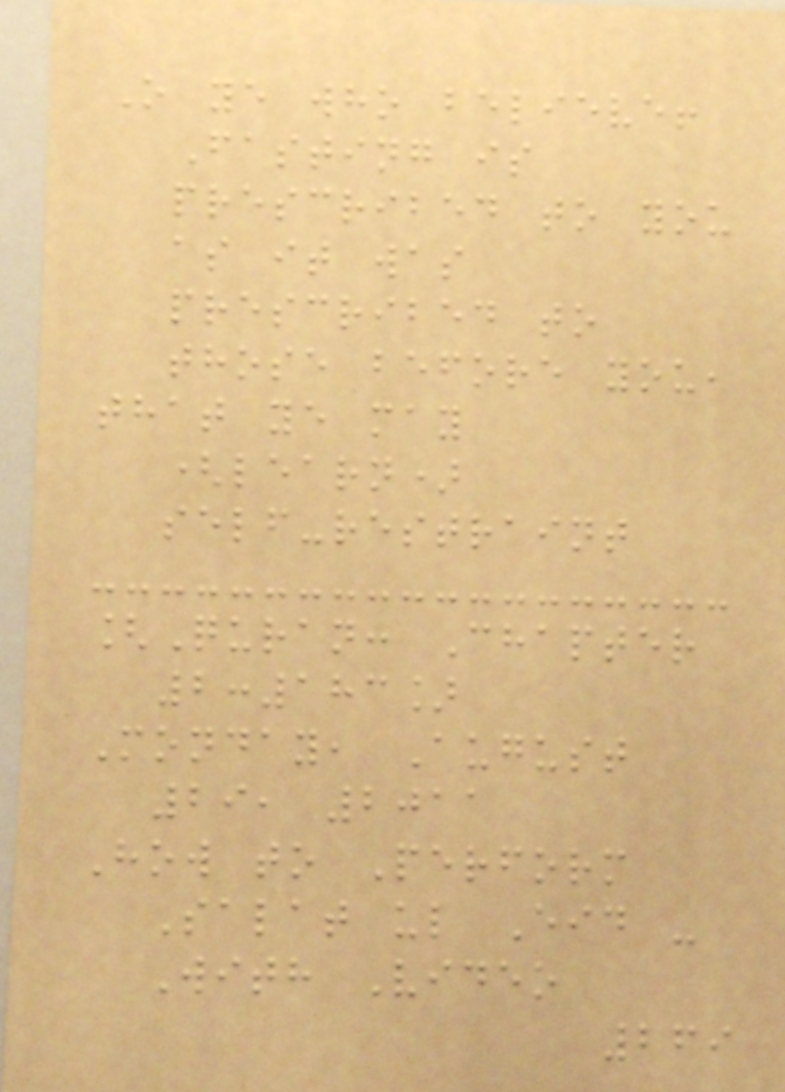O ye who believe!
Fasting is
prescribed to you
as it was
prescribed to
those before you,
that ye may
(learn)
self-restraint
[Quran: Chapter
2:183]
Monday, August
29, 2011
How to Perform
Salat ul Eid -
With Video
269
